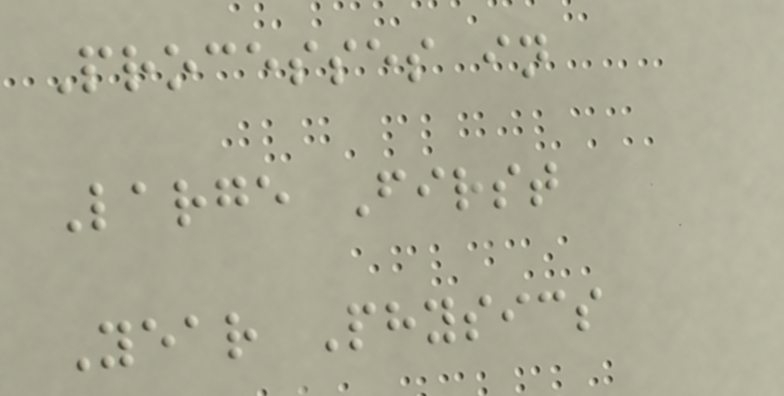Processes in
Large First
Year Physics
